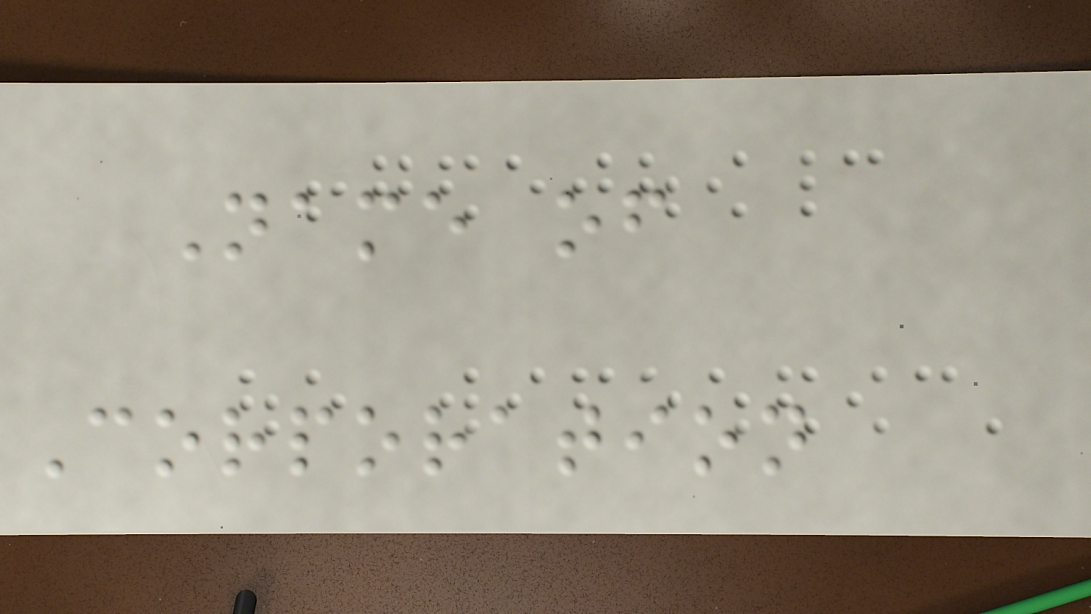Name of
Corporation
